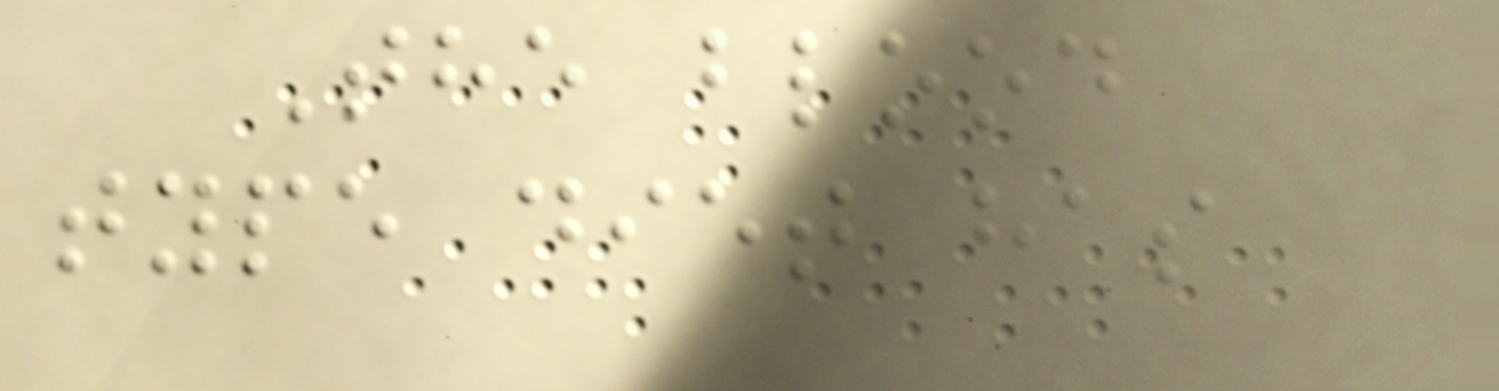The blood
type diet has
